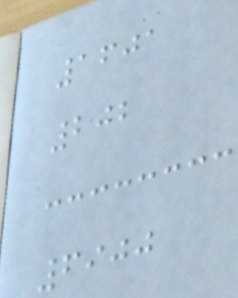1601
202
6900
